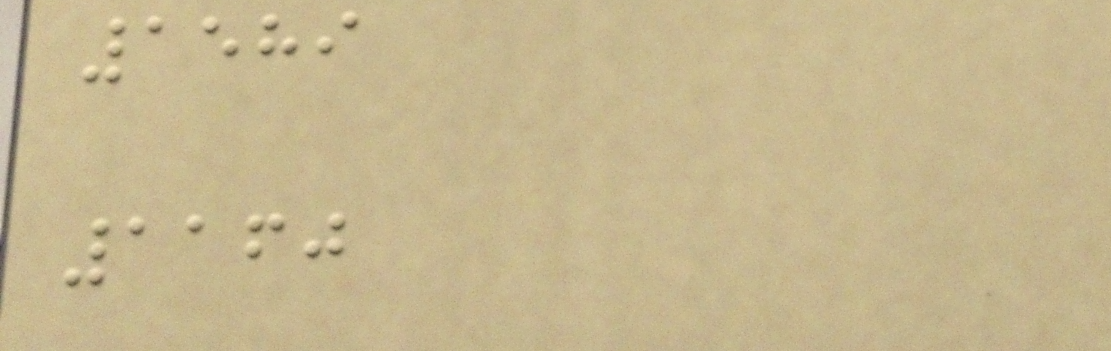1589
1160
